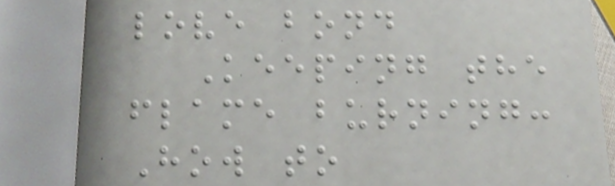love bond
Keeping the
flame burning:
How to
